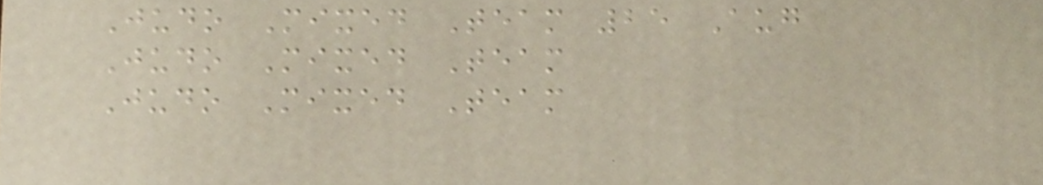Judo Mixed Team 25 Aug
Judo Mixed Team
Judo Mixed Team
